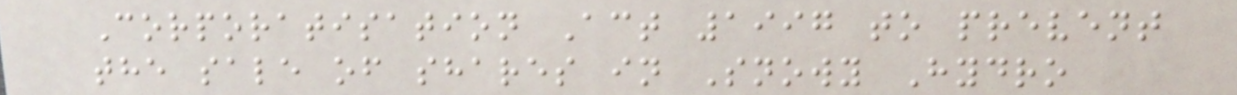Corporatisation Act 1997 to prevent
the sale of shares in Snowy Hydro
